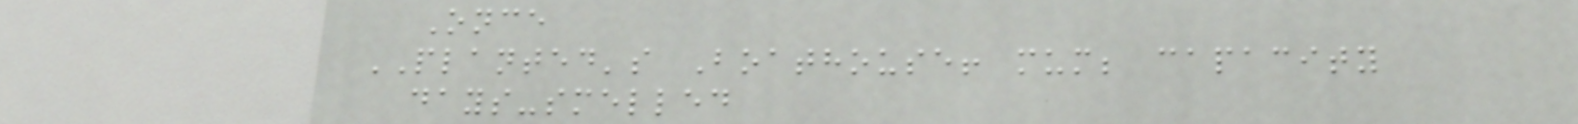Once
PLANTED's Boathouse! mum; capacity
days-smelled
